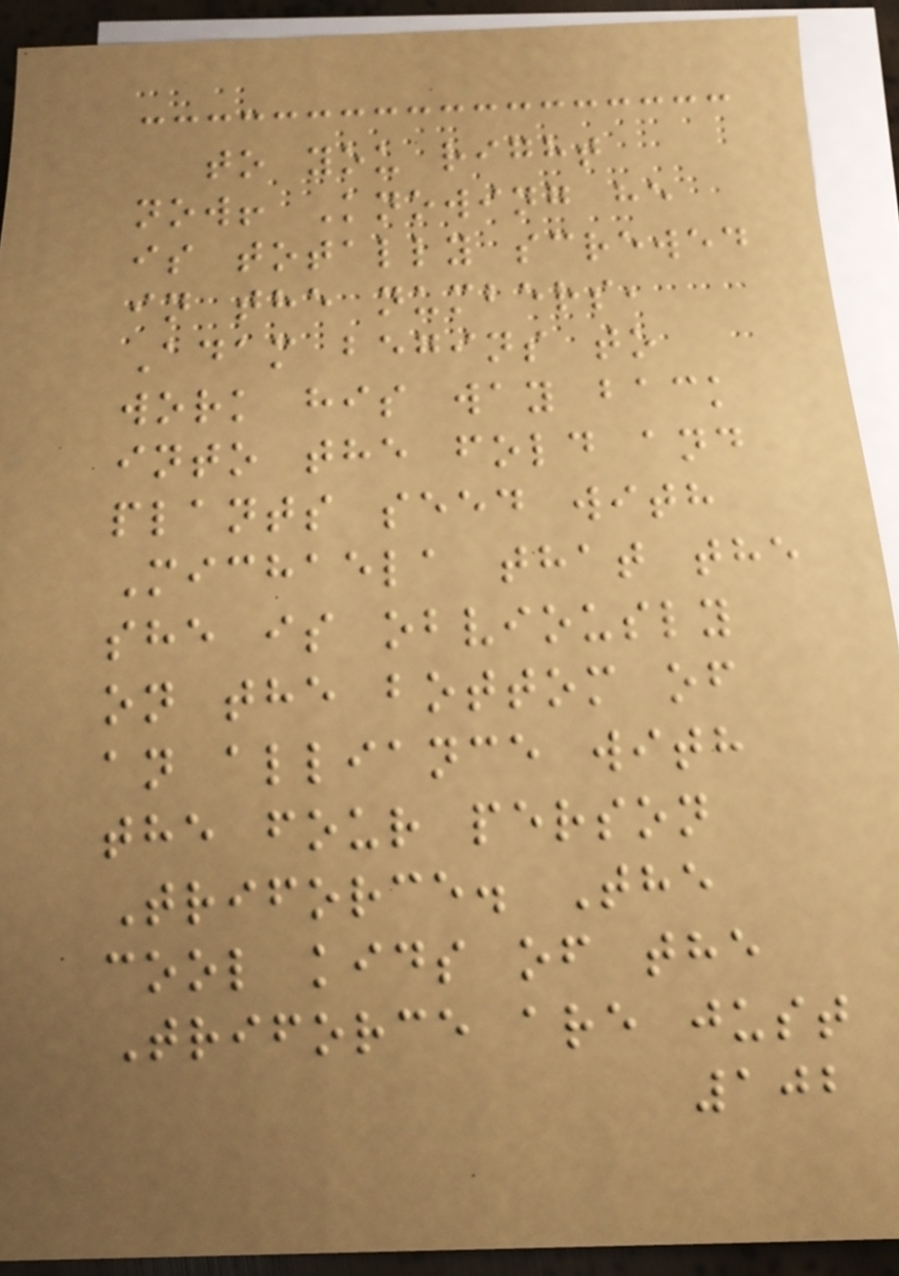to you right
now! Knowing he
is totally screwed
in the numbers,
Adam begins to
work his way back
into the fold and
plants seed with
Michaela that the
she is obviously
on the bottom of
an alliance with
the four person
Triforce. The
cool kids of the
Triforce are just
102
